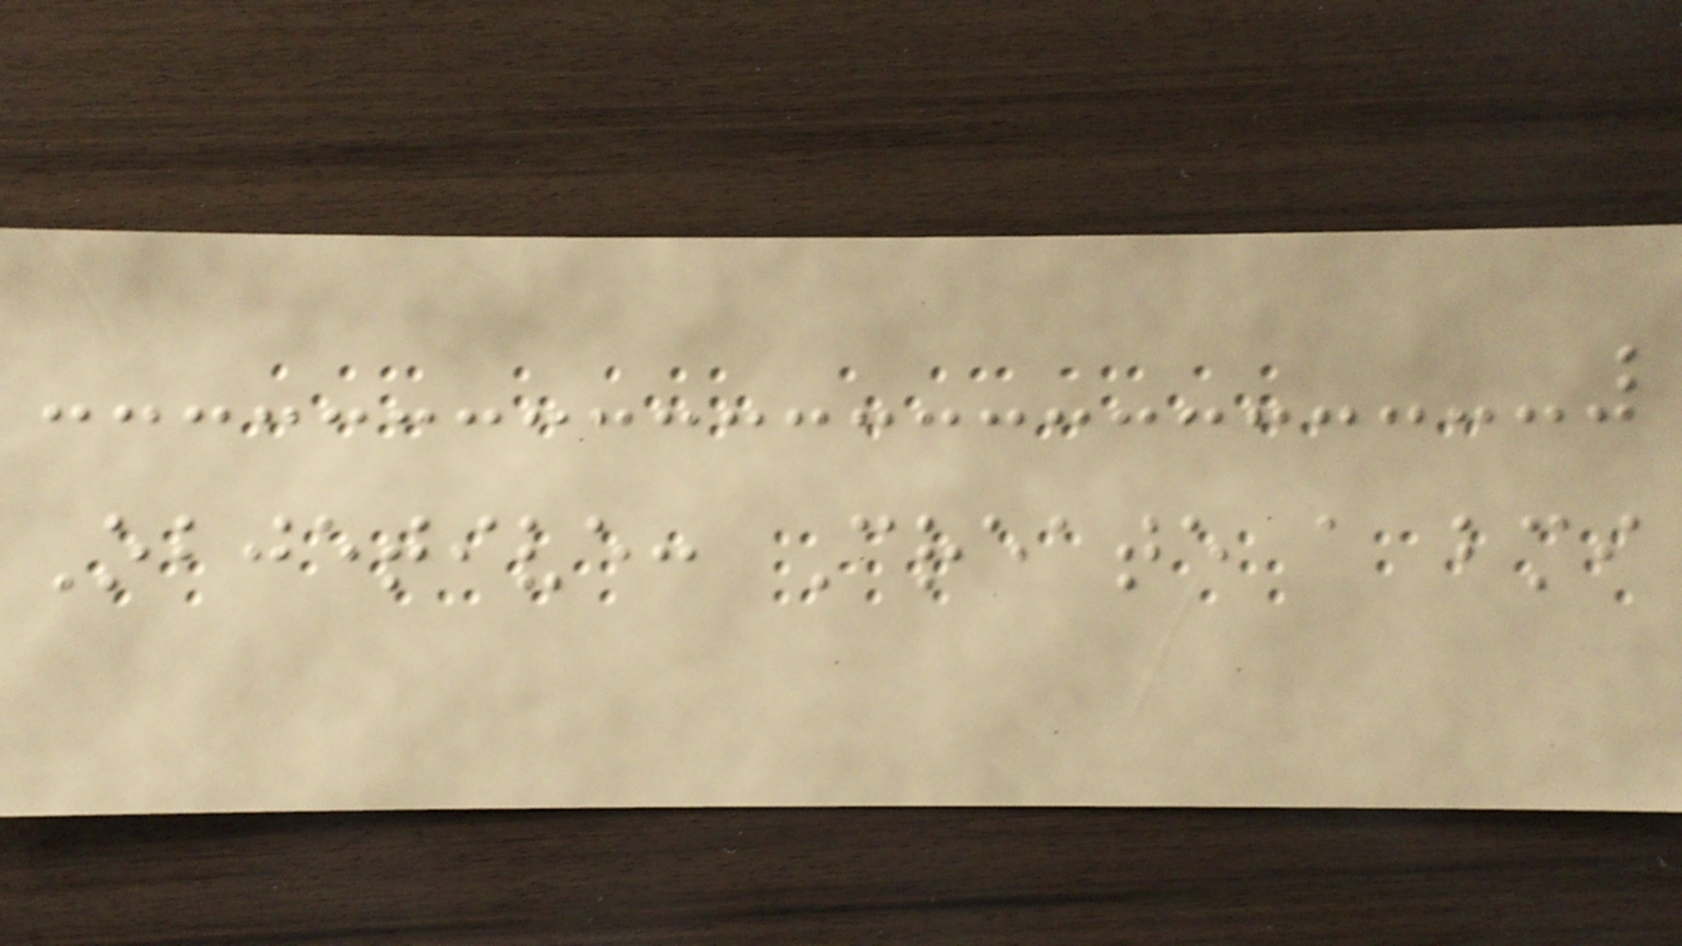Objetive: Create a bmi
